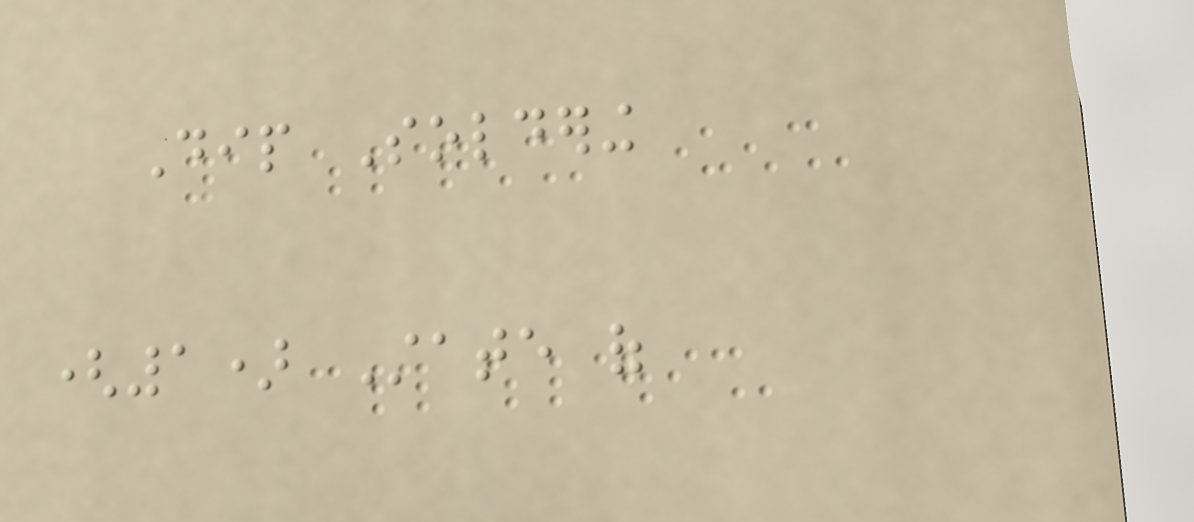Dip Soldering
(1) State of
